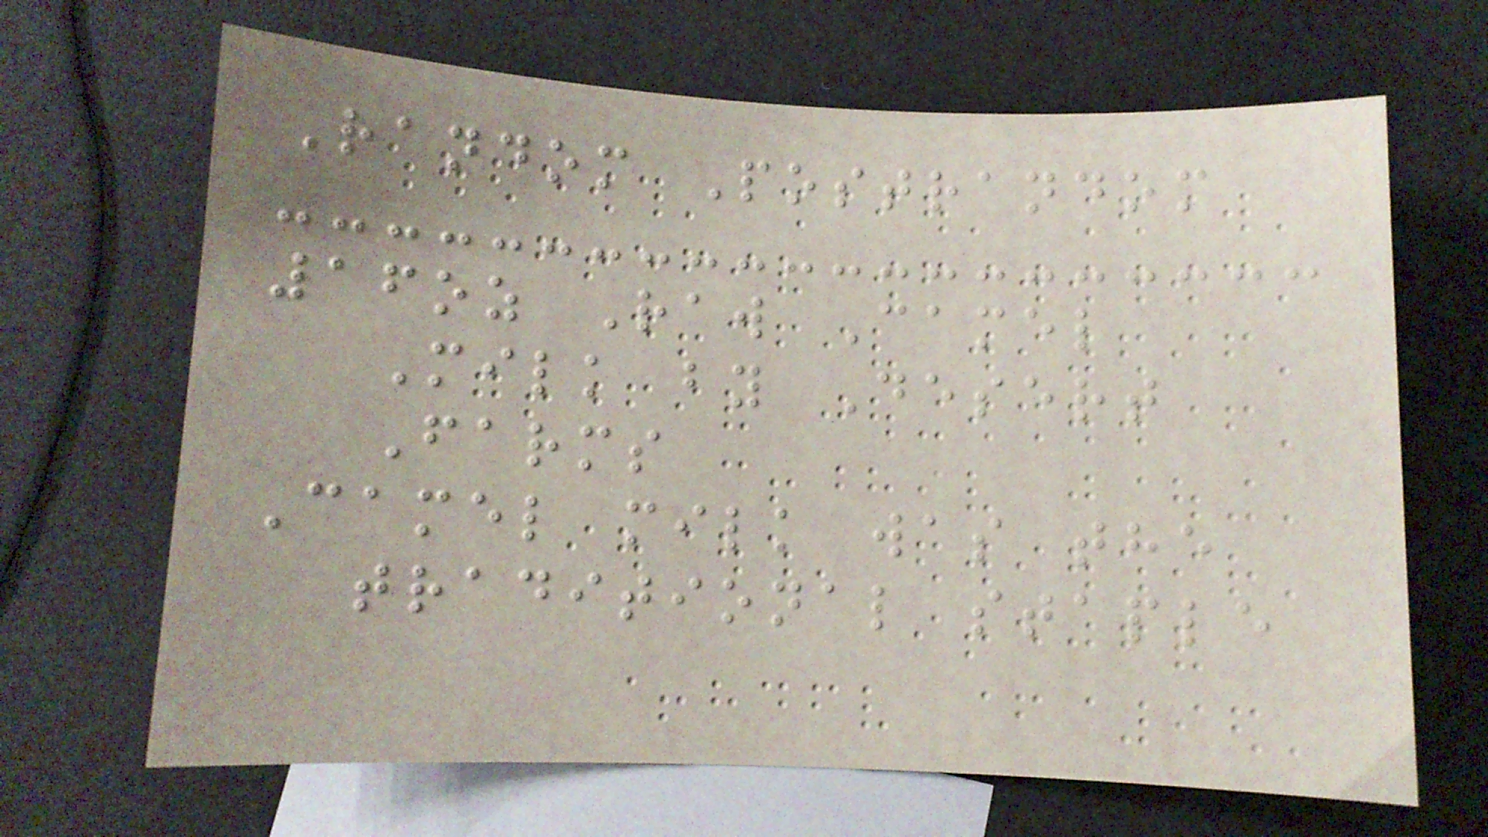Random Postrandom
16oz Raw Camel
Milk by Desert
Farms
Camel milk was the
traditional staple
